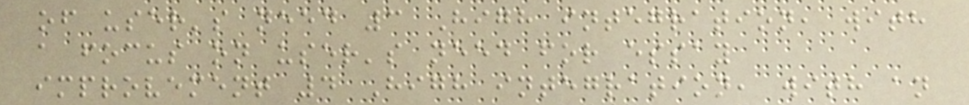of user's need 3 High integration, with
a focus on user's need for essay
improvement 4 High integration, with an
